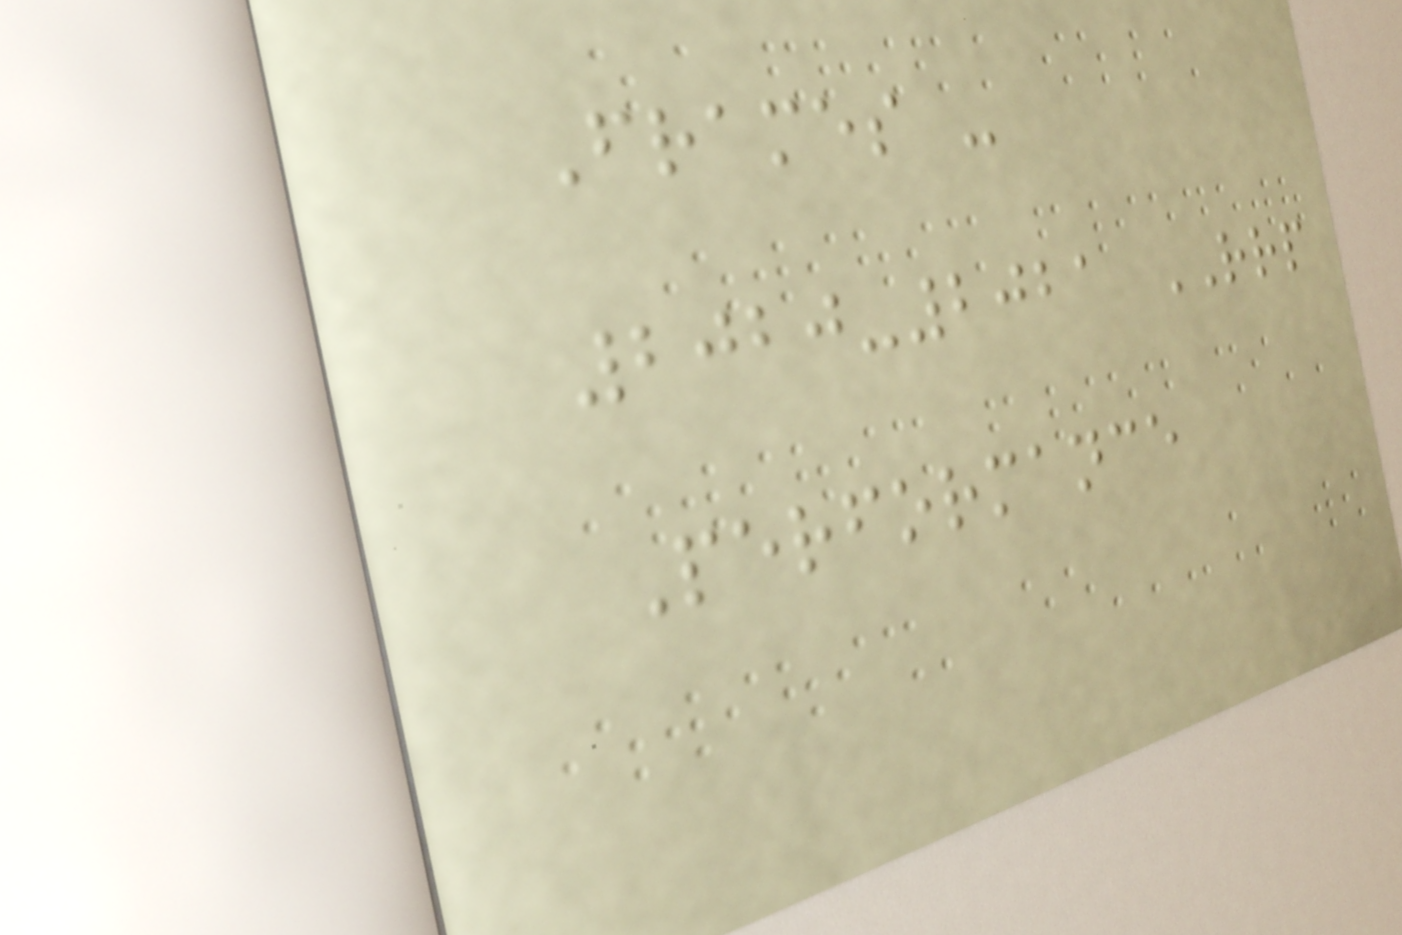Frames -
2020-2021 RRP
Performance
